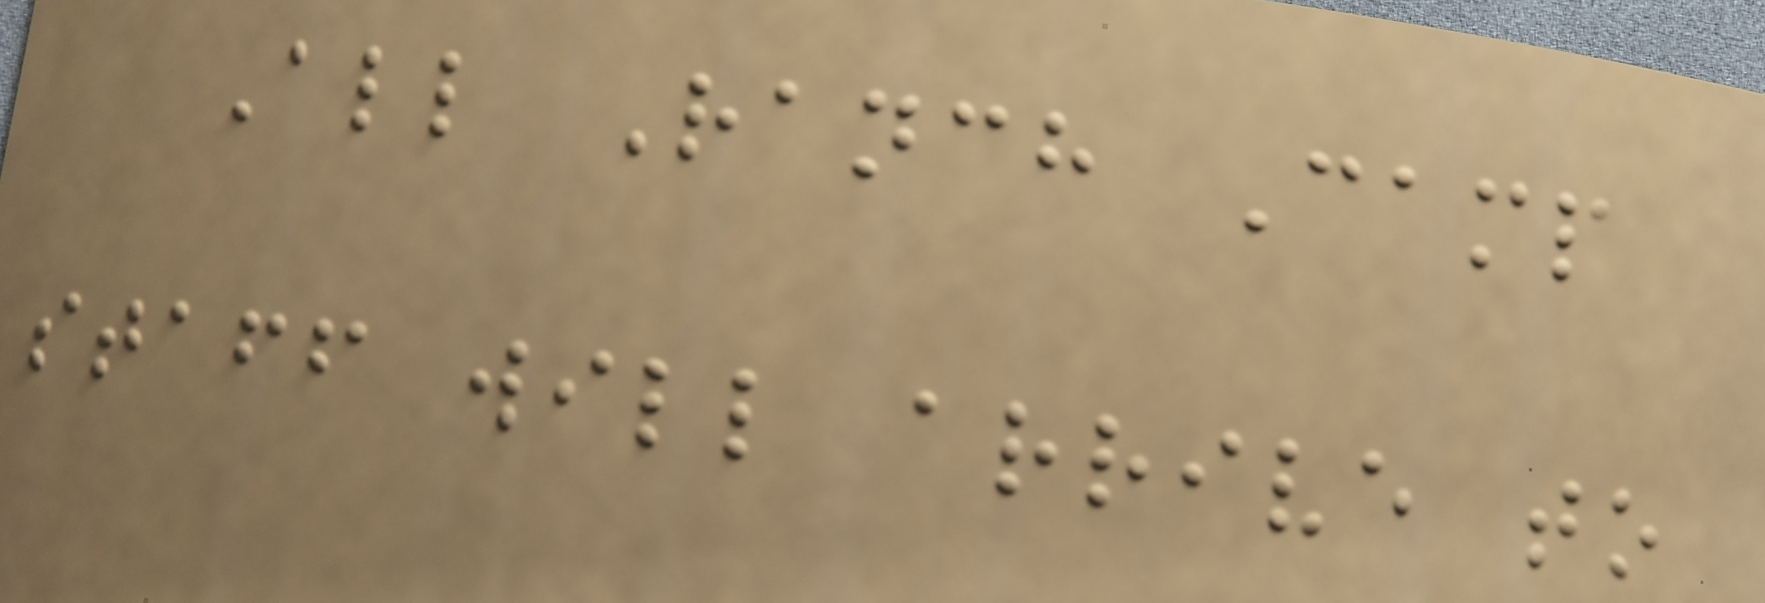All Ranch Camp
staff will arrive to
